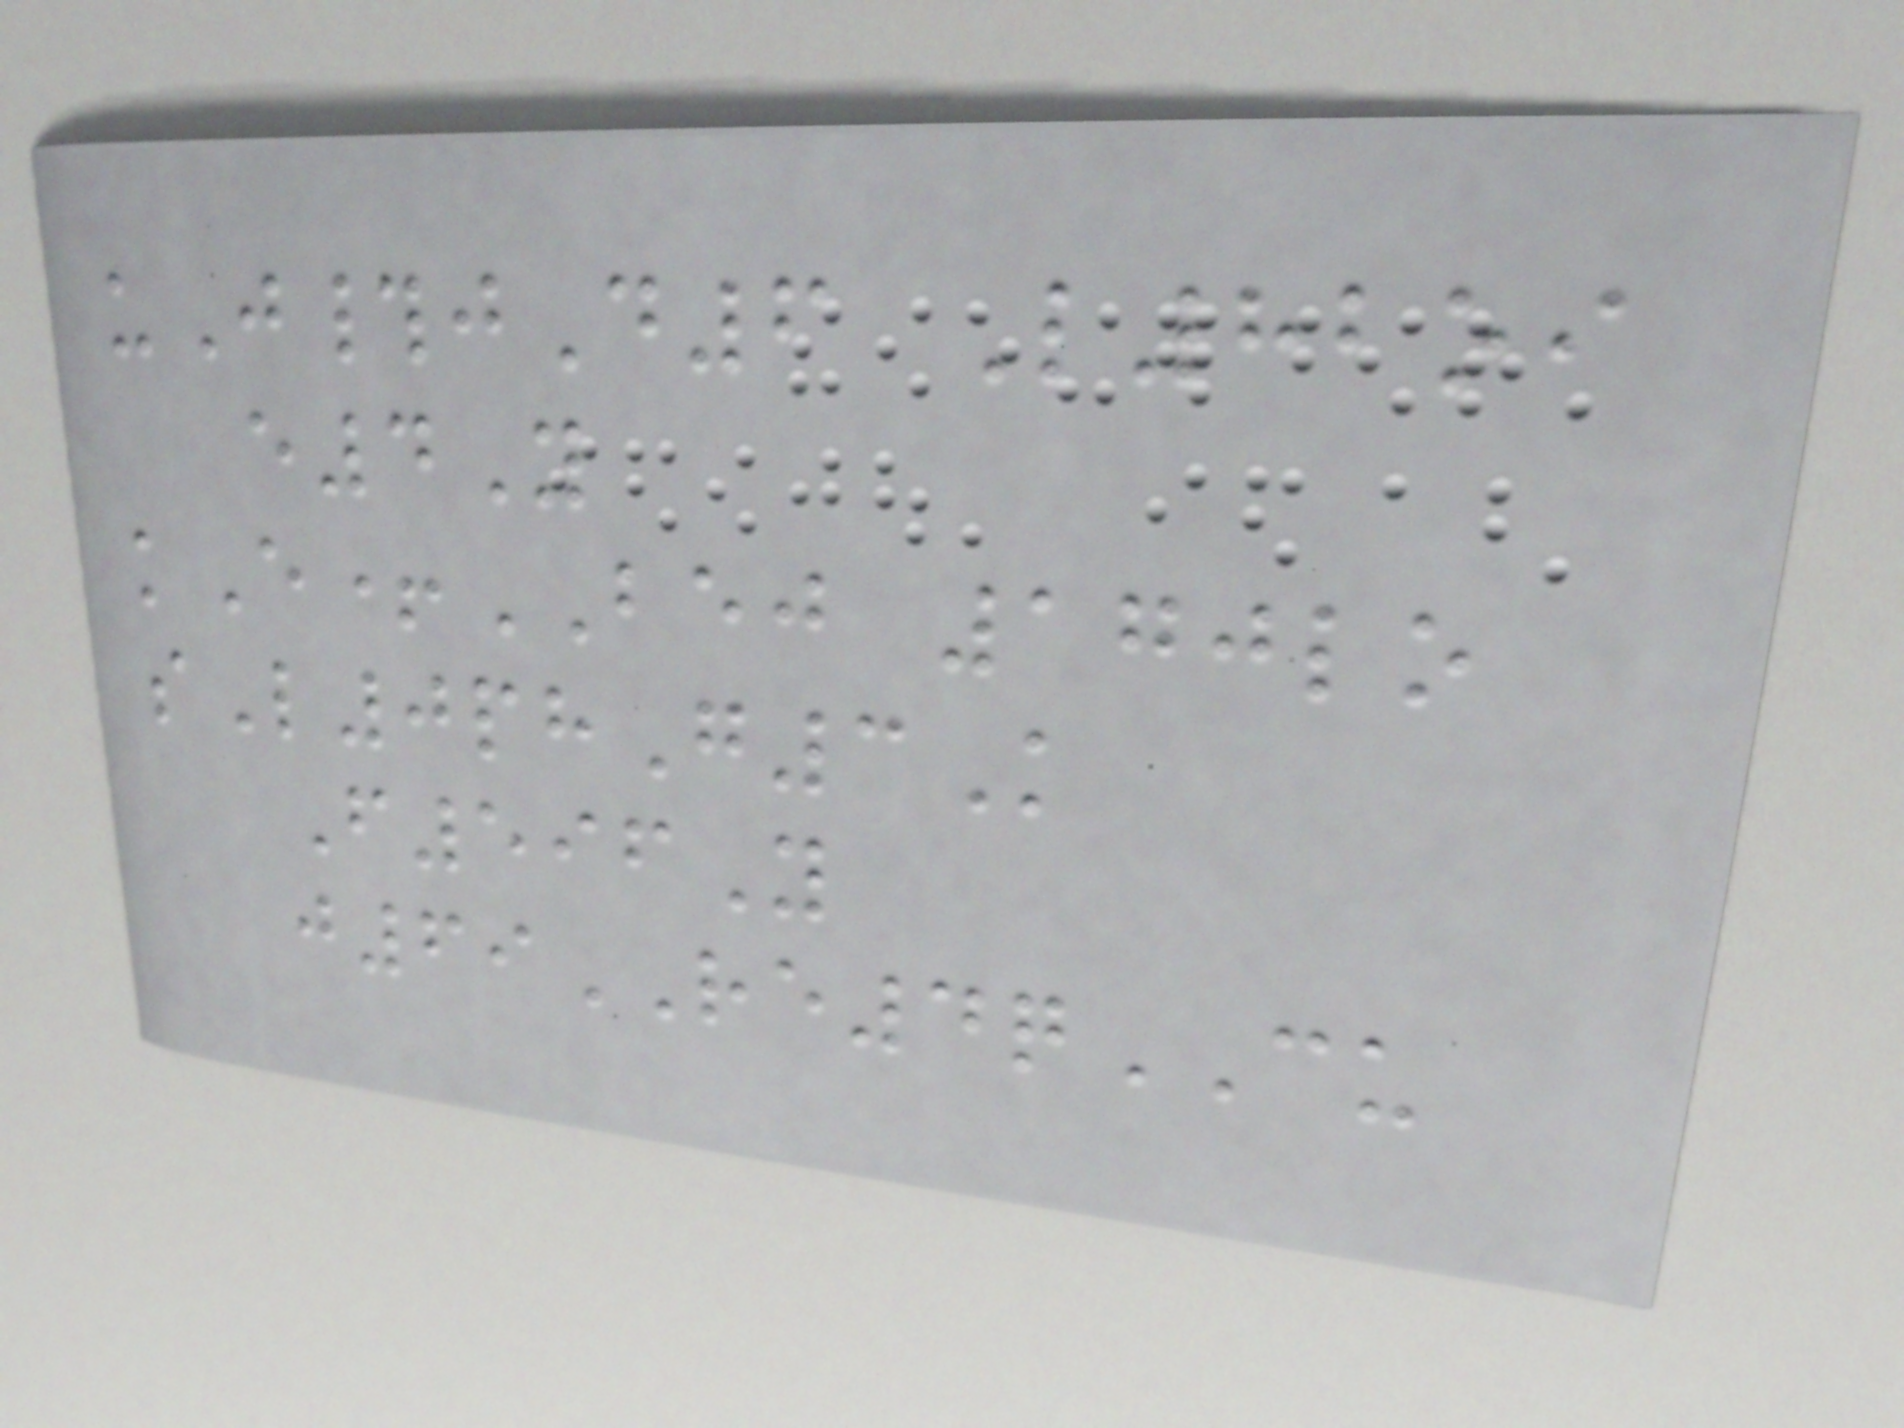uJ#jD6 L82oi
e4Y
kE+BEJ 170lo
sL0phG3K
F596Y
j69RE4qCU
